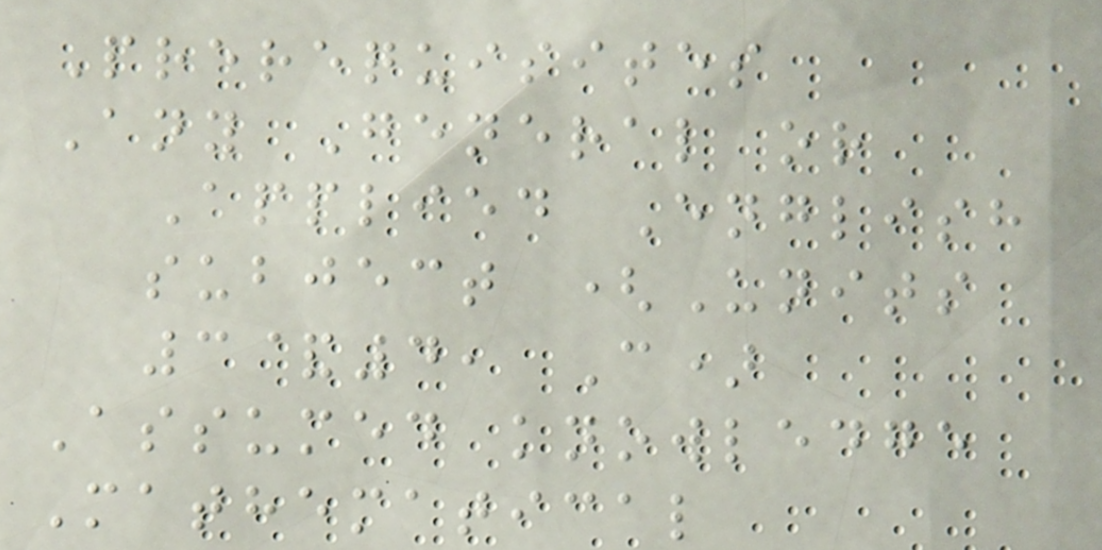Prerequisites
Any General or
Applied English
subject (Units
3&4, C)
Assumed knowledge
Mathematical
